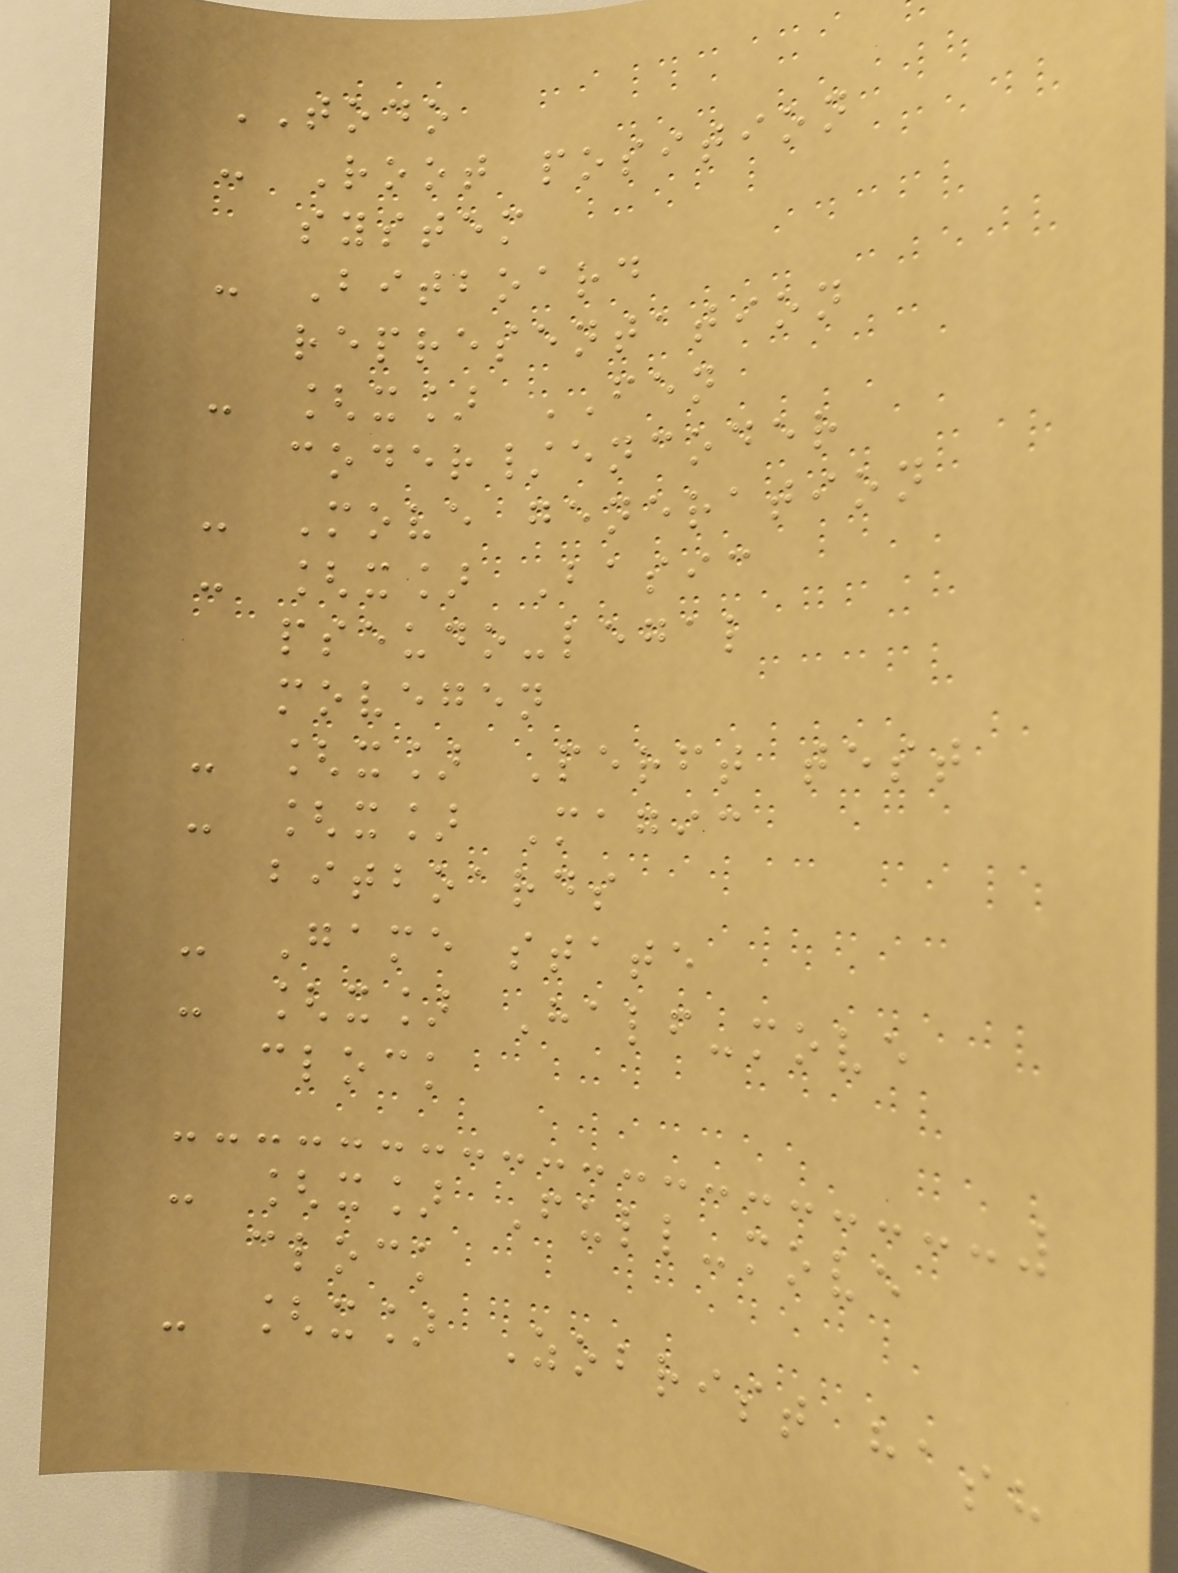TODO
- Root position
system
- Bitboard
representation
- [x] FEN
coder/encoder
- Move generation
- [x] Basic
pseudo-legal
movegen
- [x] Perft test
- [x] Magic
bitboards
- Game state
- [x] Half-move
clock
- [x] Full-move
clock
- [x] Zobrist hash
